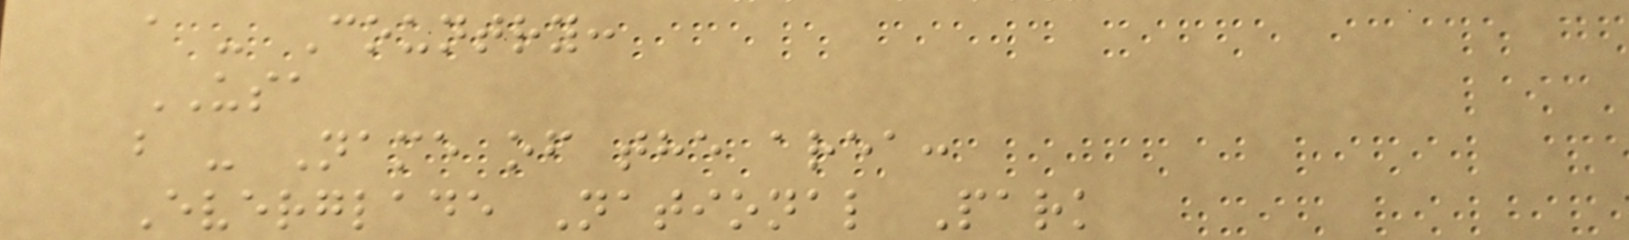a - Country:
USA
b - Name of the area:
Everglade National Park
